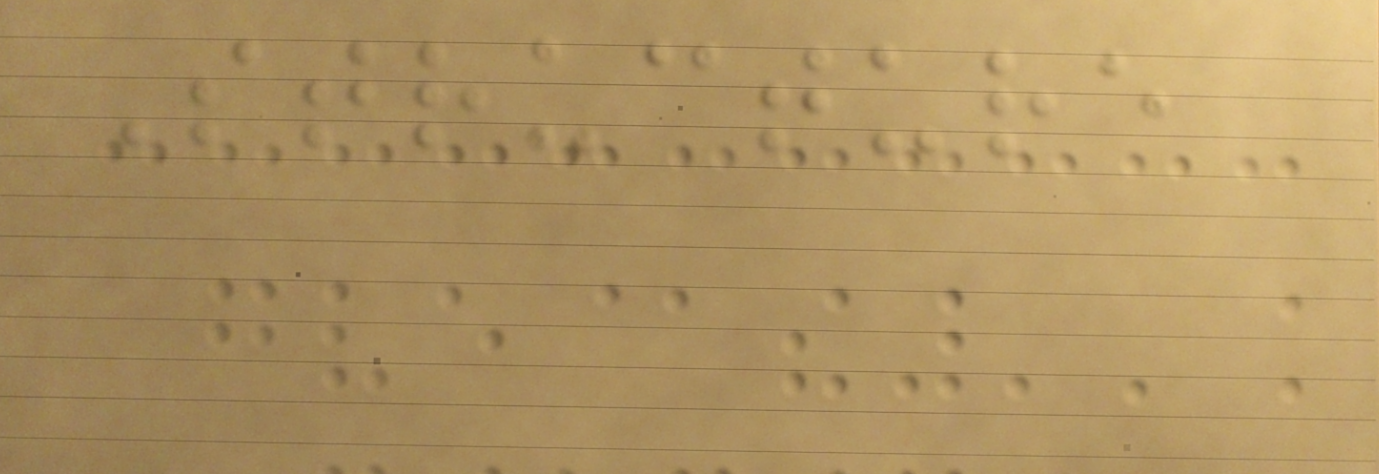Structure
